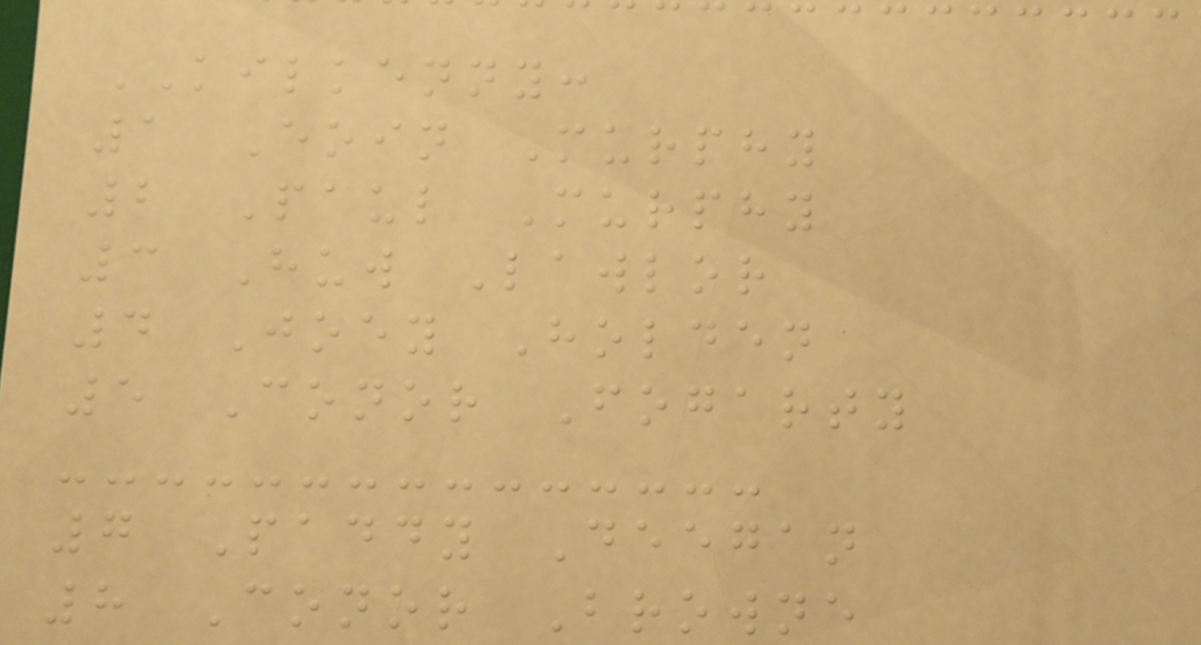KILKENNY:
1 Eoin Murphy
2 Paul Murphy
3 Huw Lawlor
4 Joey Holden
5 Conor Fogarty
7 Paddy Deegan
8 Conor Browne
